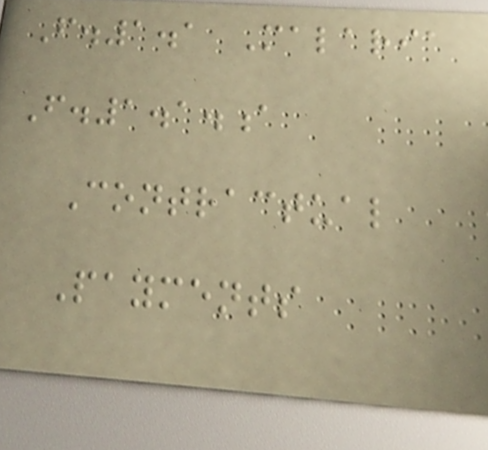F.1.1 Malaria
F.1.1.a
Contractual
Payments
